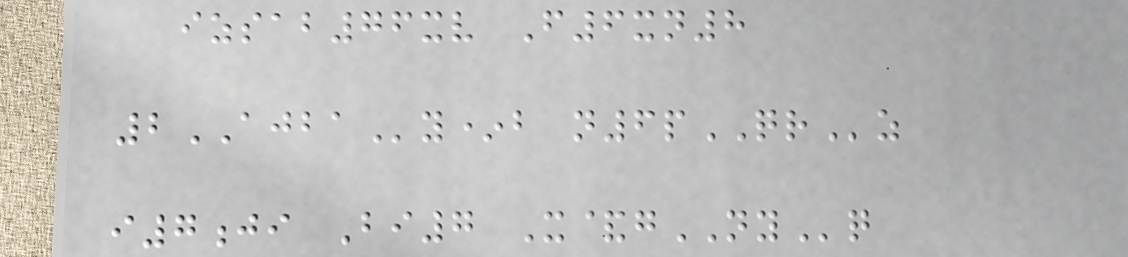izsab76xv F6xn8
2AJBAy*b n6pQRz
i7ji Bi7 X&gNYq
